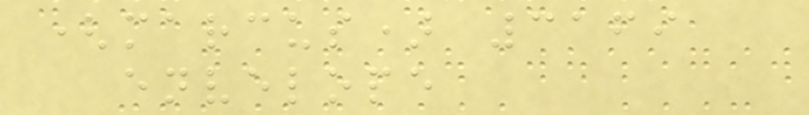(marcus) 3169
envelope
